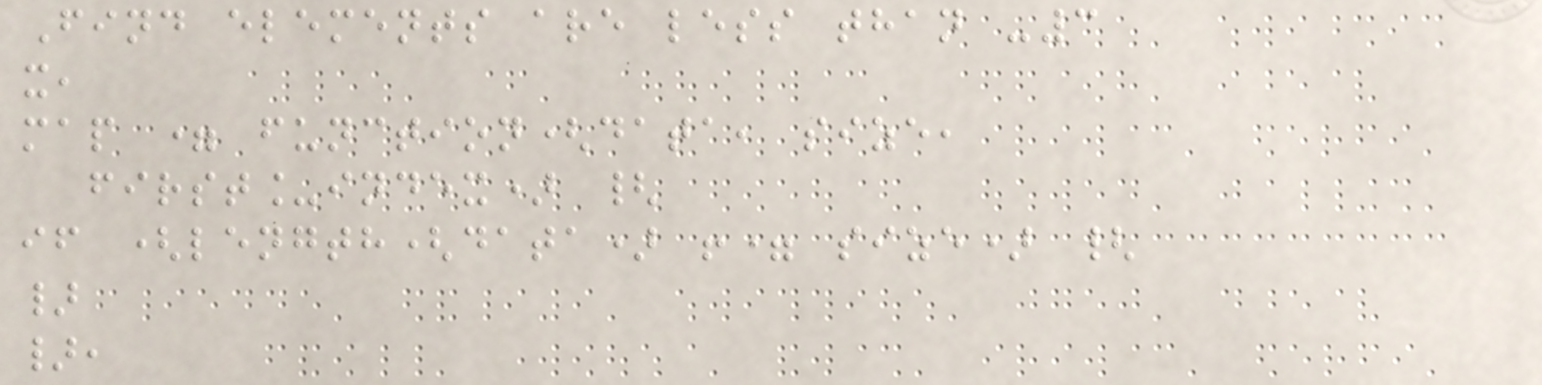Find elements are less than -3
x,
map = function(data, size,
first_index) {
if (length(data) != size) {
}
},
